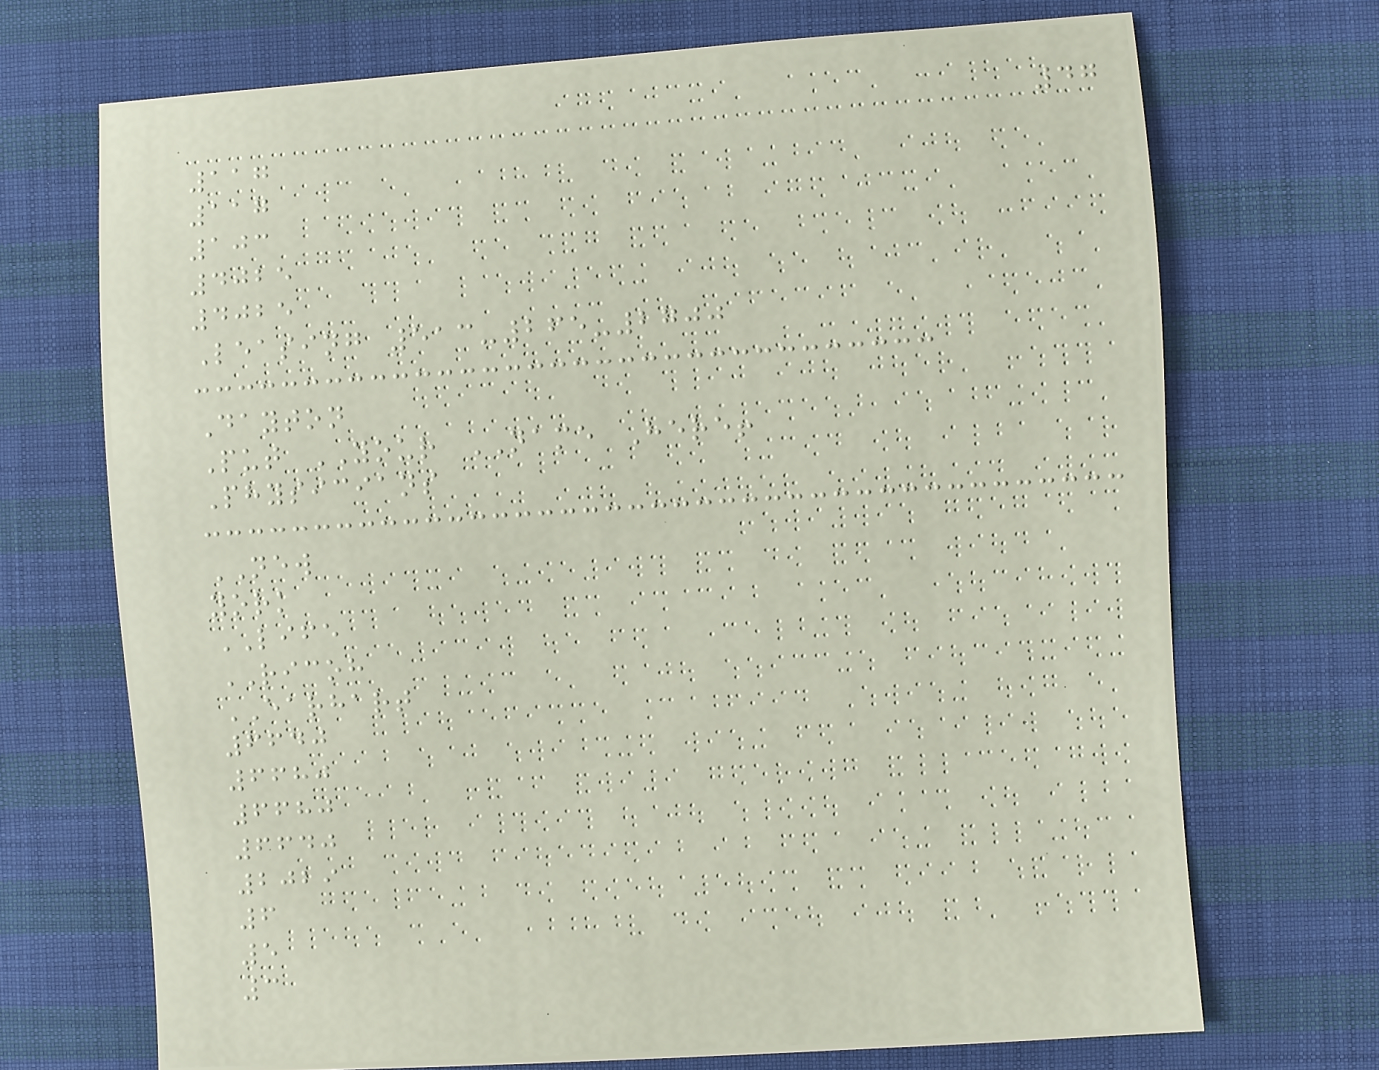47
117
117
103
4025
4025
Leasing 513-265-2700
Dayton
Put YOUR NAME Here!
Physicians
NEW
york
LIFE
RICOH
EARHART
6640
6680
6680
6640
2029
6
5
3
